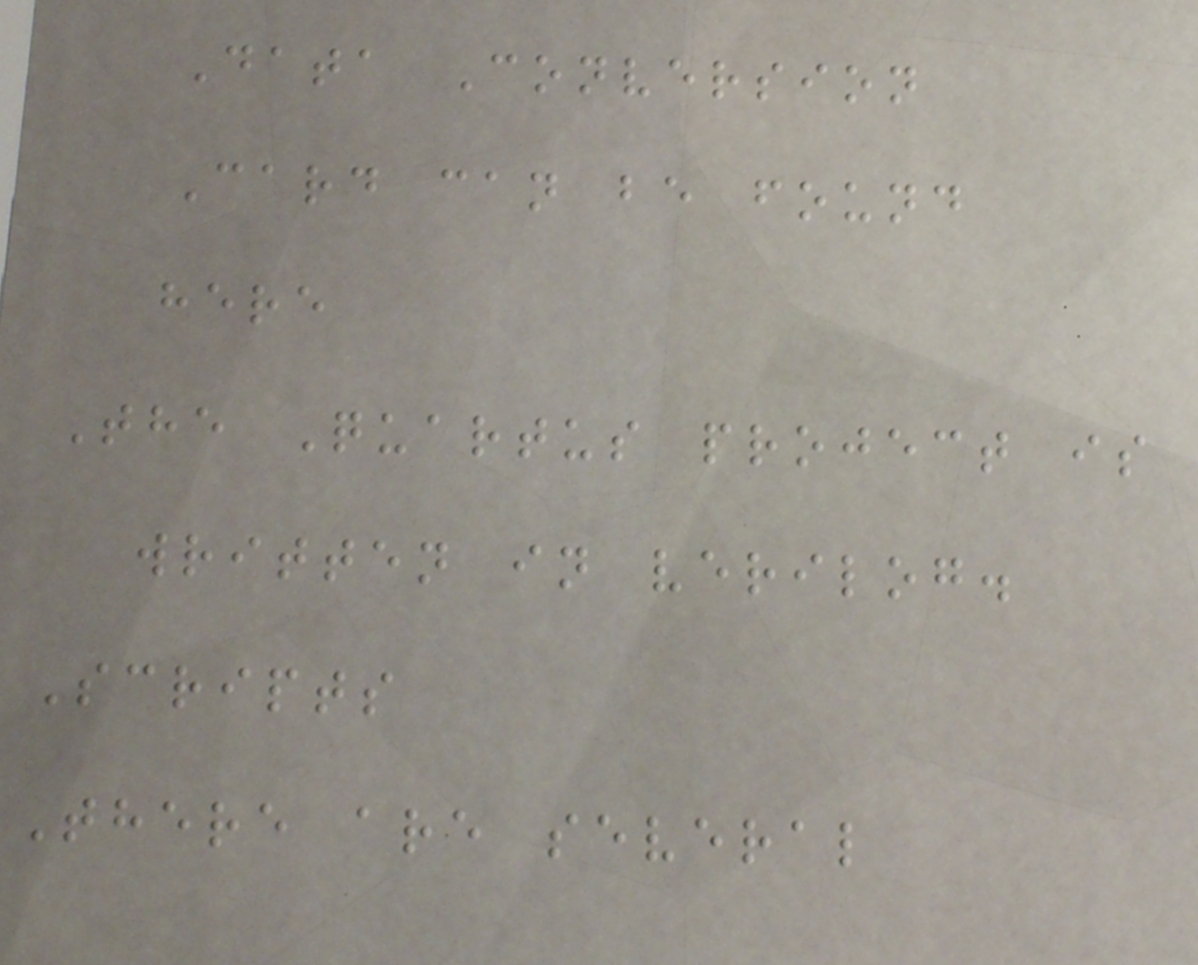Data Conversion
Card can be found
here
The Quartus project is
written in verilog.
Scripts
There are several
